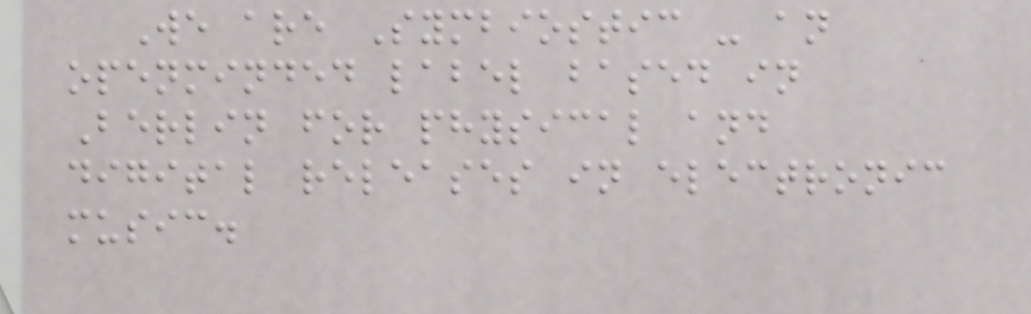We are Symbiostic - an
openminded label based in
Berlin for physical and
digital releases in electronic
music.
